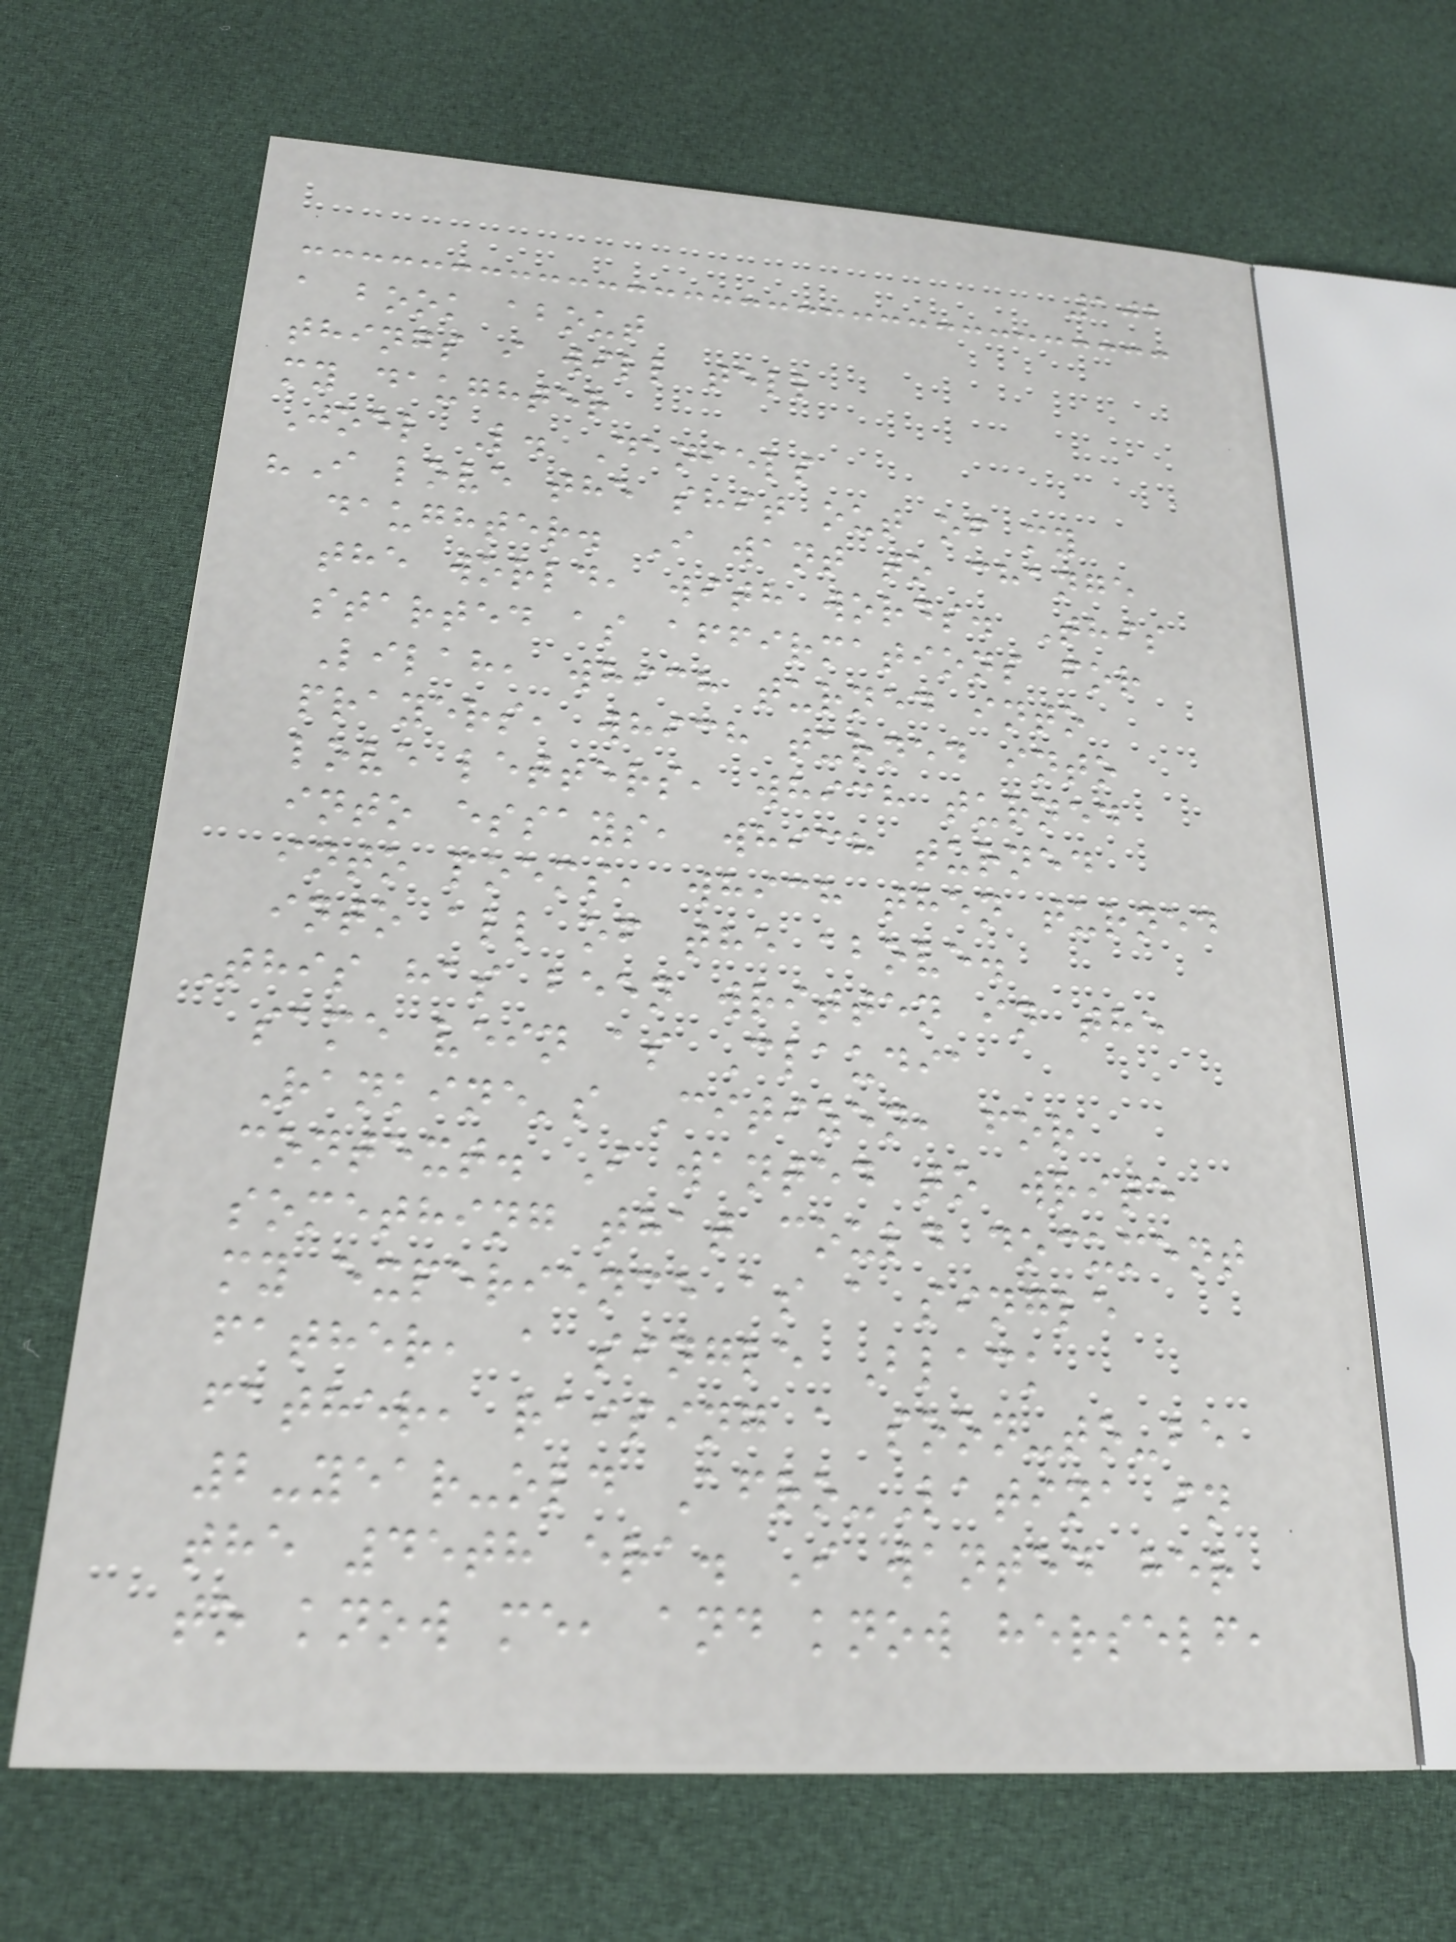102
a book about
things i will tell
my daughter
Joel L. Daniels
"I love the shit out of my
daughter. I want to change
the world, with words. This
started as affirmations for
Lilah, which turned into
prayers, which turned into
love letters, which turned
into essays, which turned
into poems, which then turned
into all of the above.
This has been written in the
same vein as Claudia
Rankine's Citizen, for
context. I wanted to write
something that could document
my experience as a single
father, a single Black
father, raising a soon-to-be
2-year-old Afro-Latina in
the 45th era. I wanted her
to know me, and know herself,
